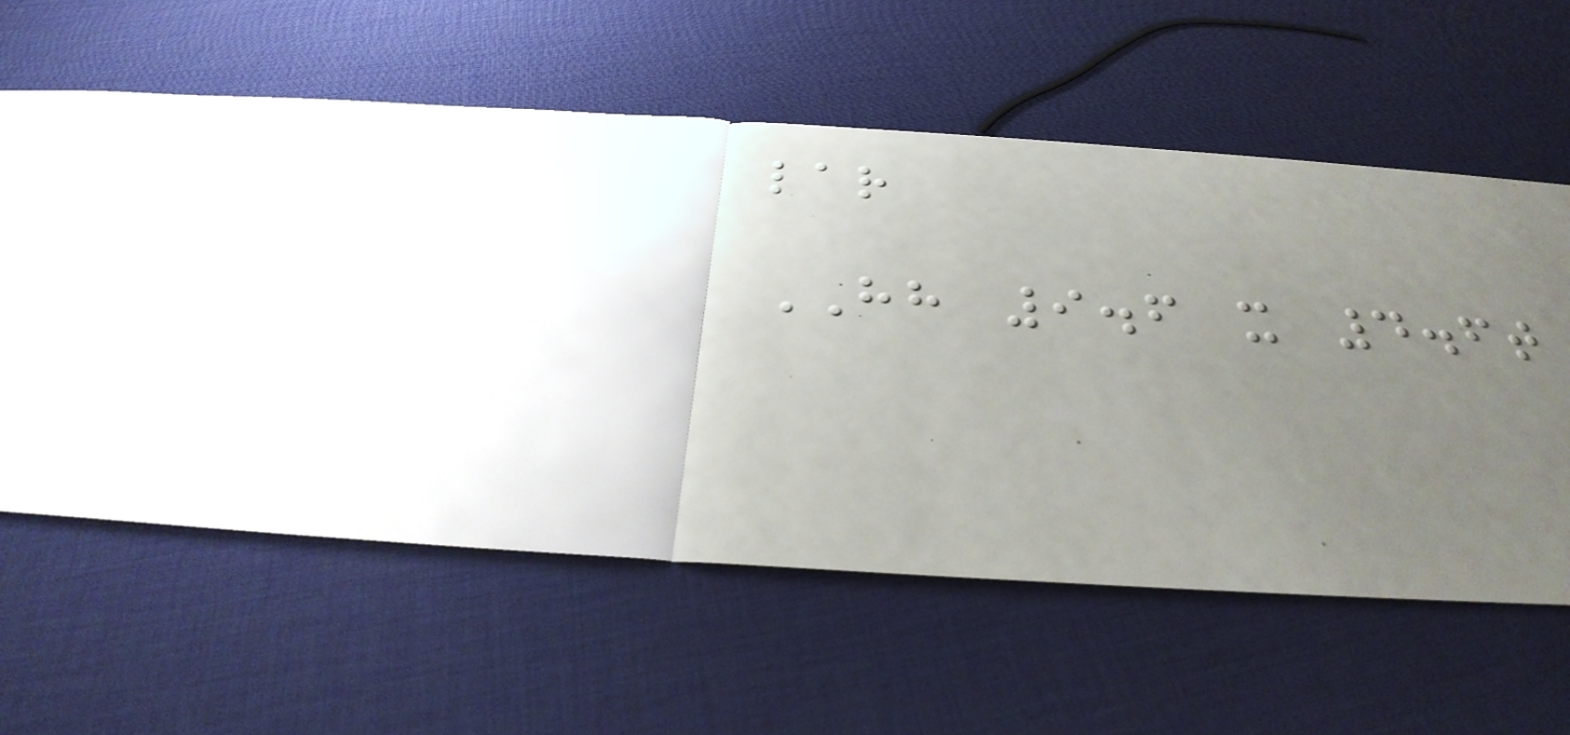lar
HH 9.6 x 4.6t
